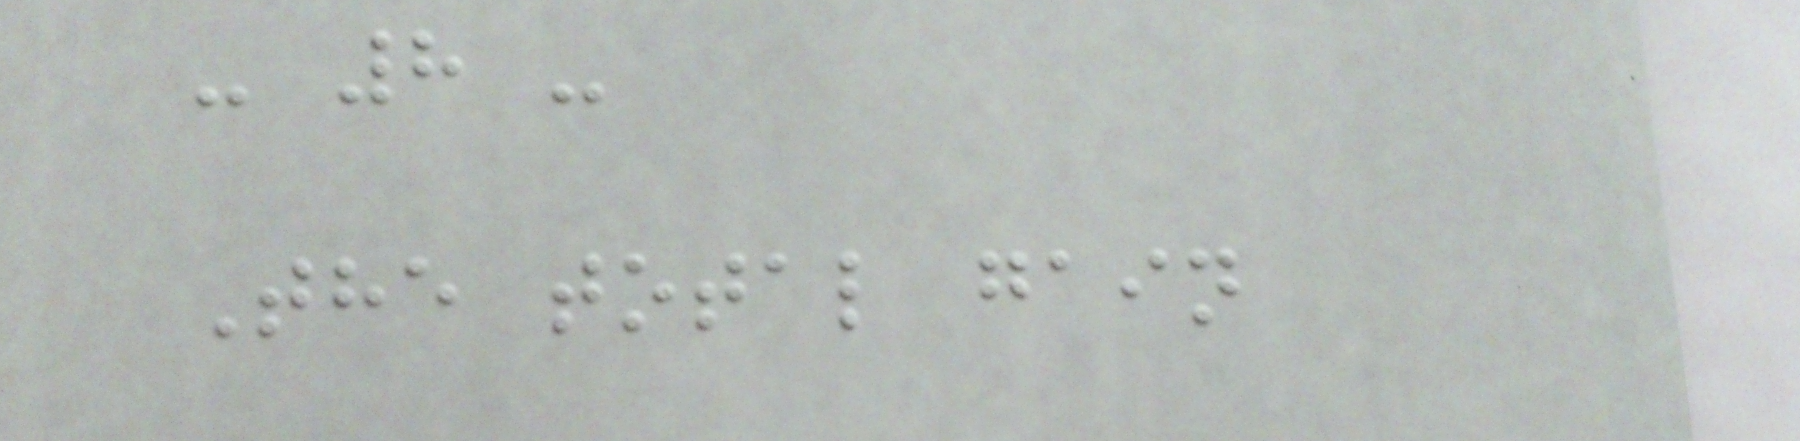- 8 -
The total gain
